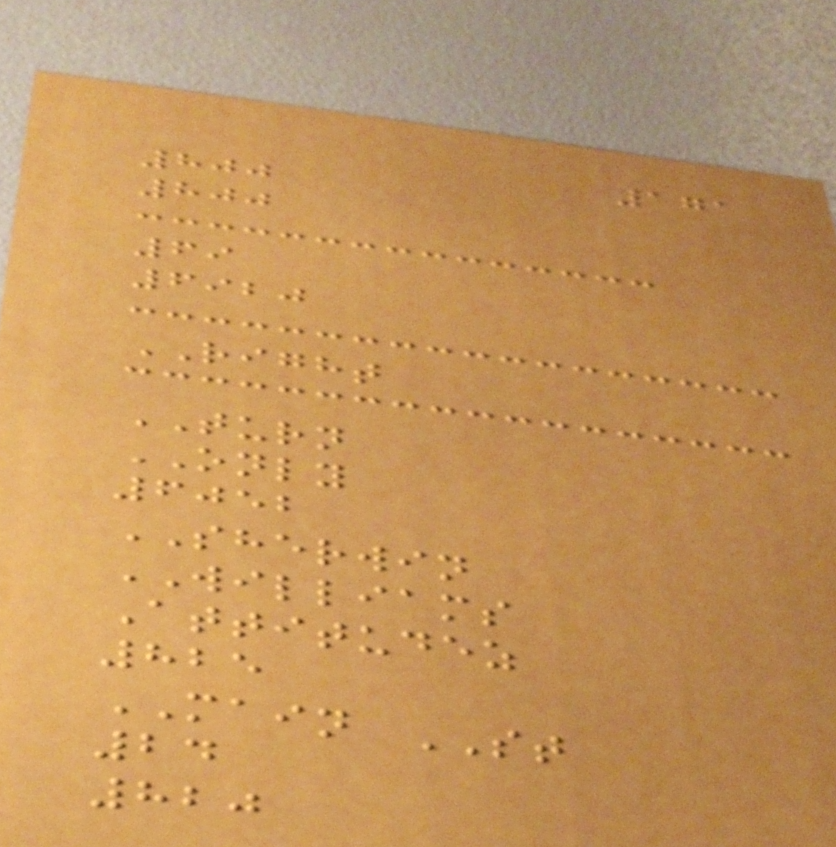171
800
800
69
6920
RIGHT
TURN
ONLY
6052
SHERWIN
WILLIAMS
Attitudez
825
MAIN ST
24
820
